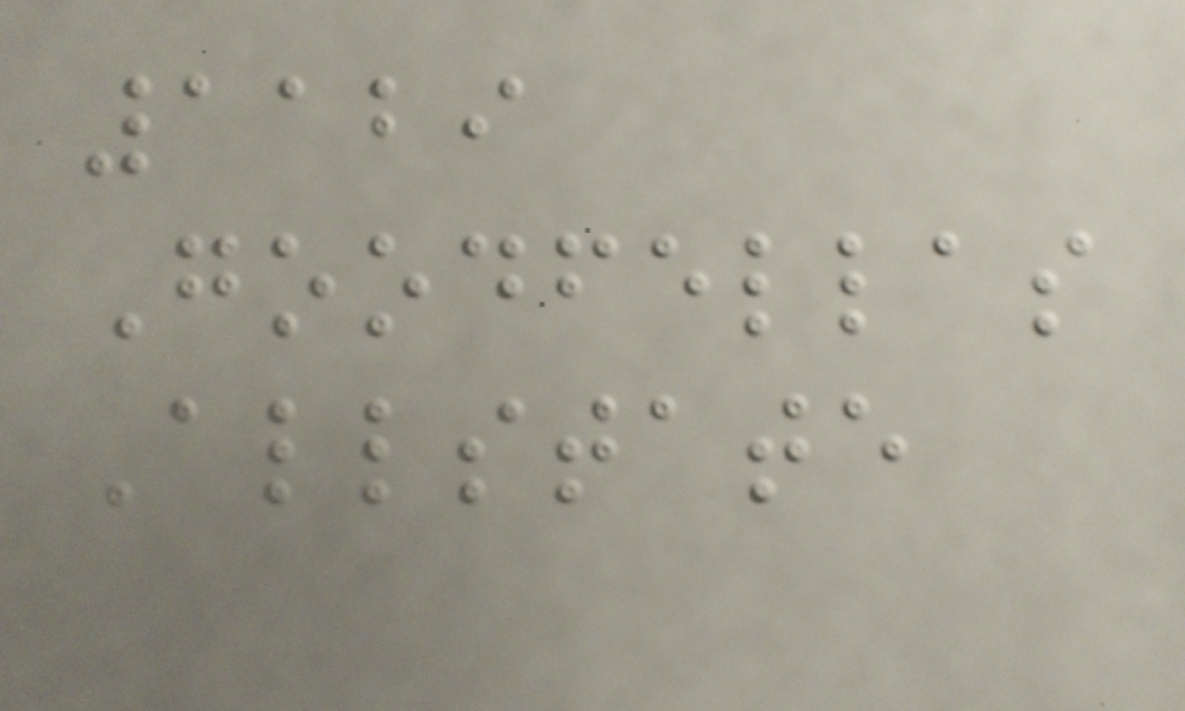1129
Goodfellas
Allstate
